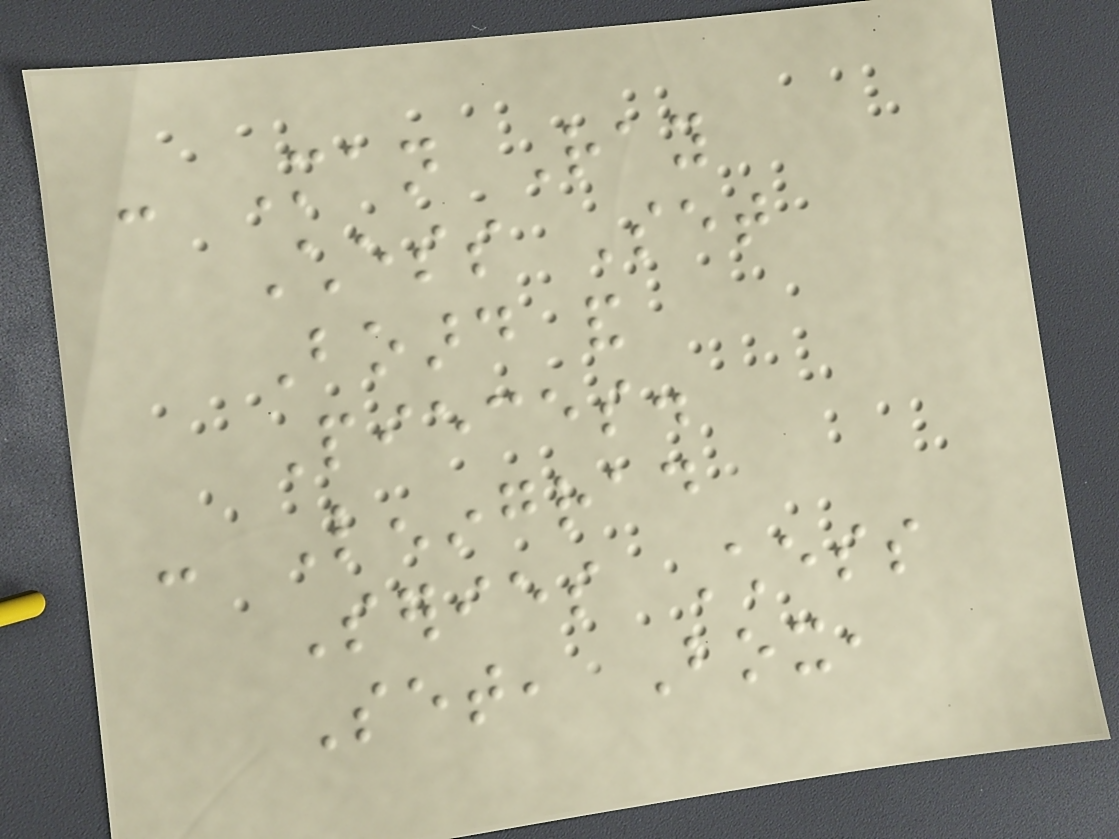- Man Ray
Chess Set
Board and
Pieces.
- Leningrad
Series Chess
Set, Box,
